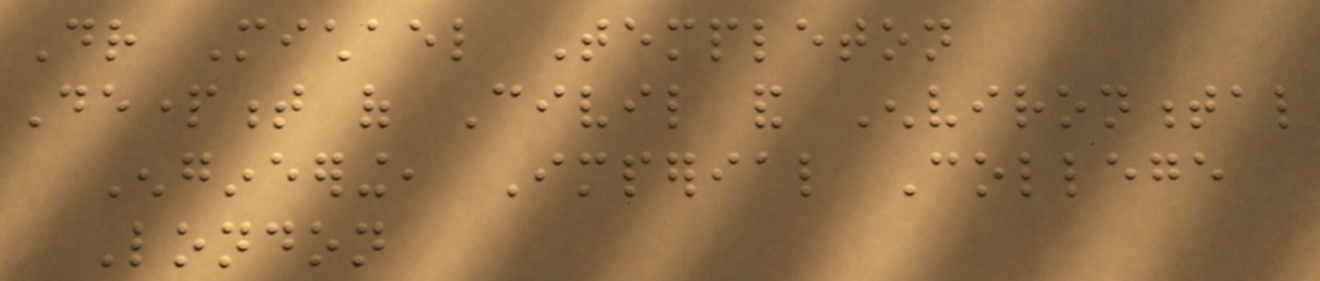Dr Michael Templeton
Department of Civil and Environmental
Engineering, Imperial College
London
